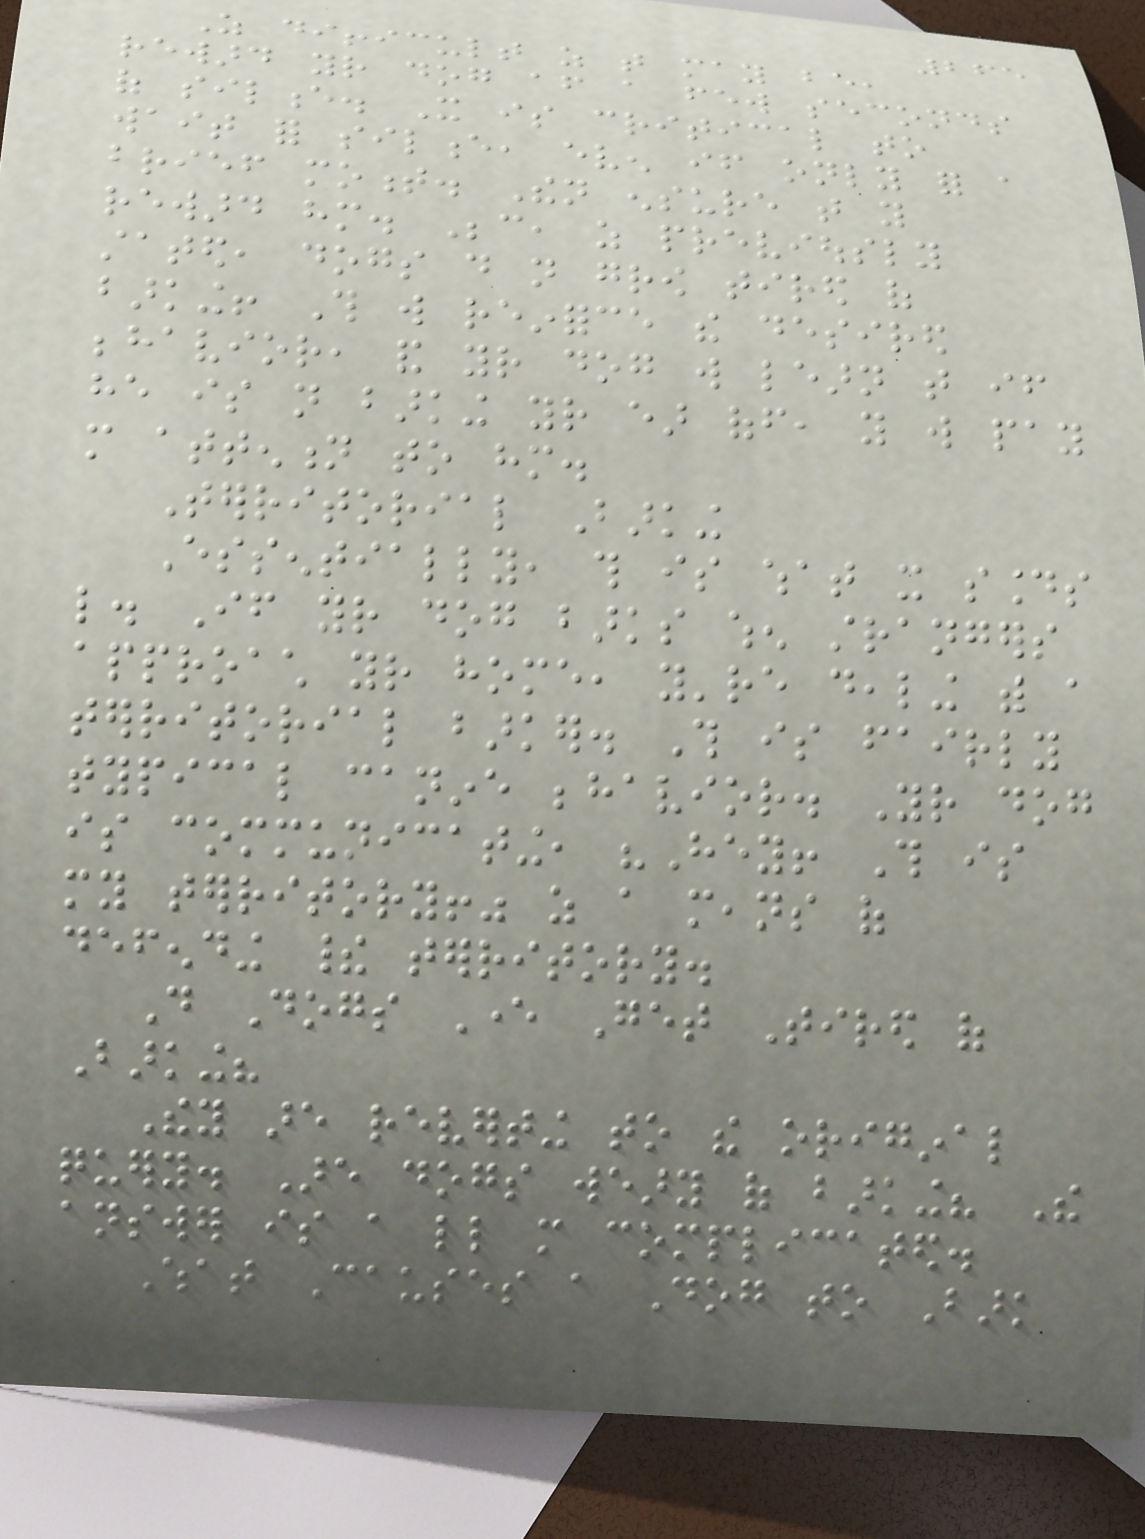265
As difficult as that may be,
reward your dog after a few seconds
of silence. It is critical to
wait for silence, even if only for a
brief moment. Then ensure that you
reward him. Because, as previously
stated, dogs do not grow tired of
barking! This will reinforce the desired
behavior, and your dog will learn that if
he is not barking your ear off, you will pay
more attention to him.
Territorial Barking
Essentially, this is what it sounds
like. If your dog barks when strangers
approach your home, you're dealing with a
territorial barker. This is fairly
typical canine behavior. Your dog
is communicating, "Hey! This is
my territory!" as a means of
defending their territory.
Do Dogs Ever Get Tired of
Barking?
They are reverting to the original
query. Are dogs weary of barking? The
answer is a little more complicated.
What Causes a Dog to Bark
